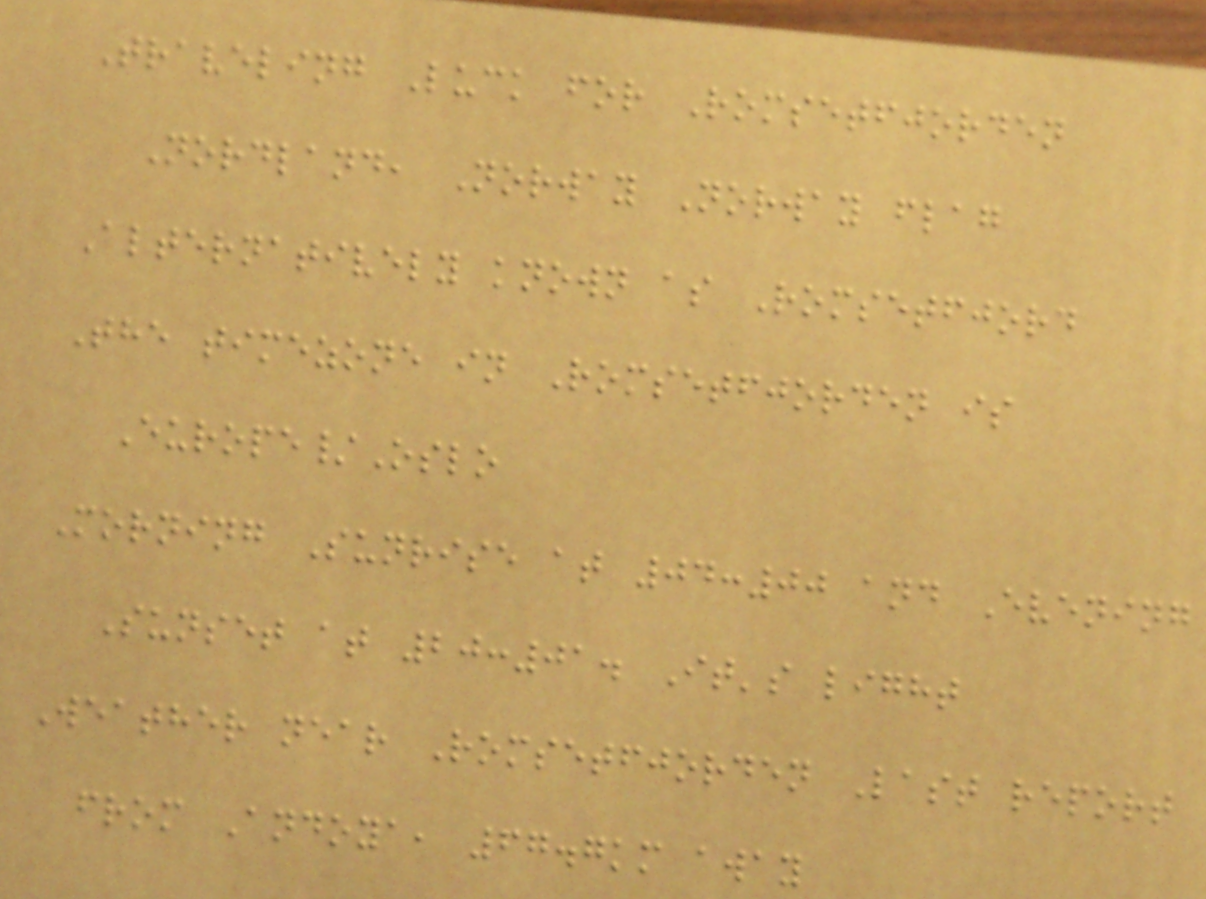Traveling Luck for Romsetfjorden
Nordland, Norway Norway flag
Alternatively known as Romsetfjord
The timezone in Romsetfjorden is
Europe/Oslo
Morning Sunrise at 04:00 and Evening
Sunset at 20:01. It's light
Weather near Romsetfjorden Last report
from Andoya, 67.7km away
